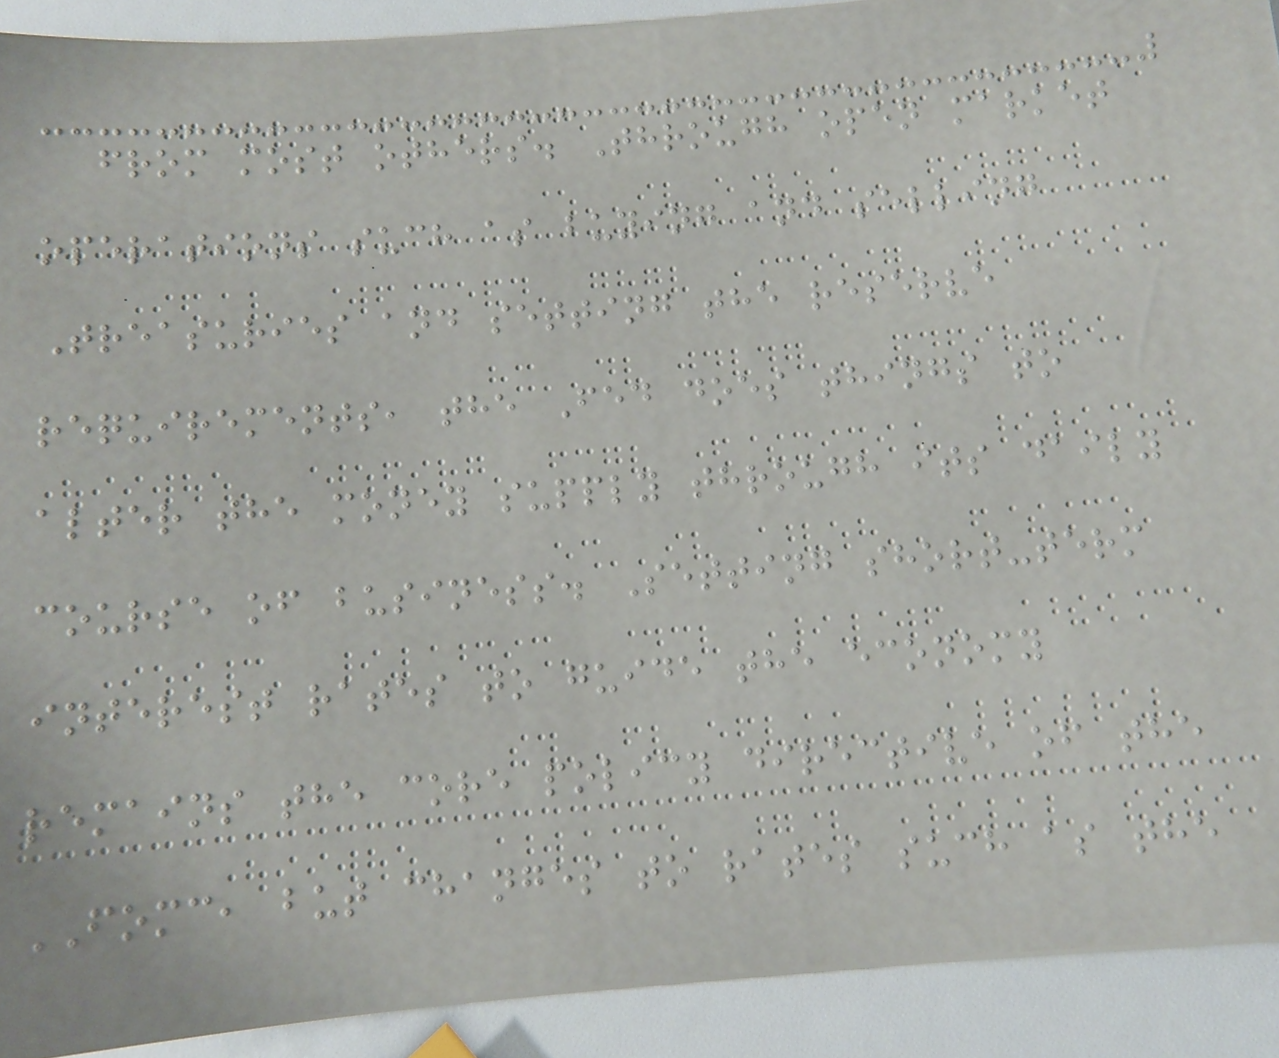from most others. Through open market
operations such as buying and selling
Treasuries and setting the reserve
requirements, the Fed does things to
alter the money supply through its daily
course of business. Setting short-term
interest rates to guide the economy
remains the core policy directive of the
FOMC, but changes to rates such as the
